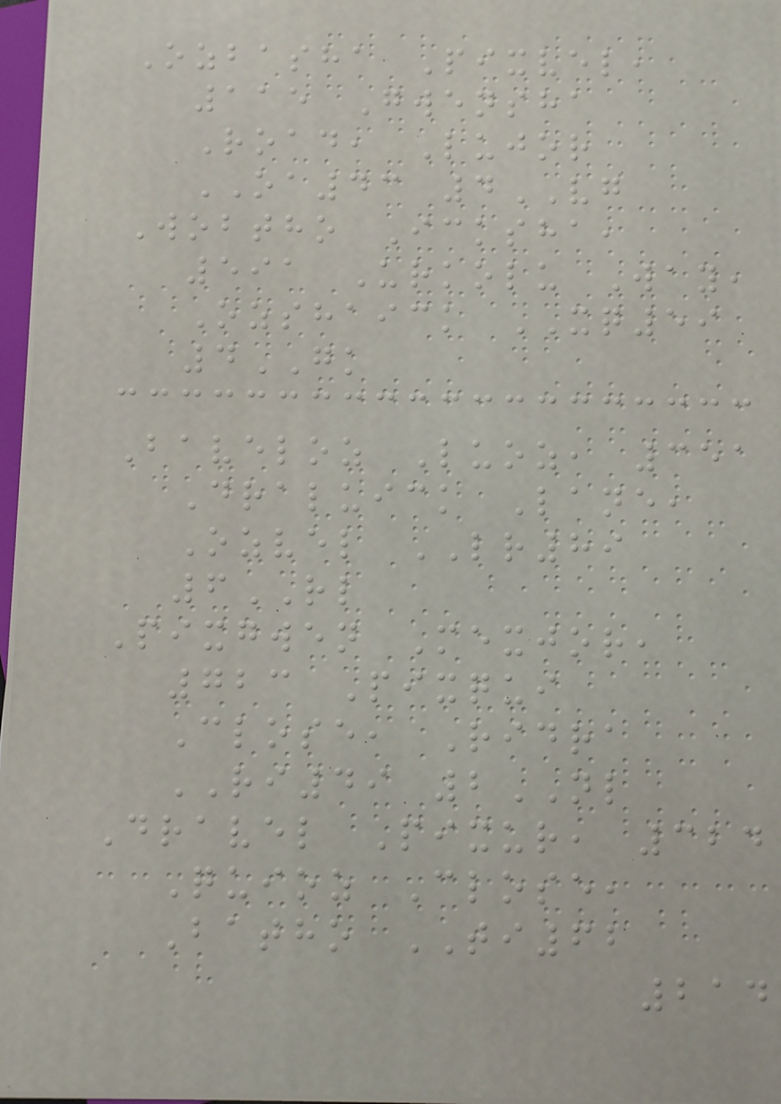Ozbasha Pixvel,
115 Gwensha
Road, Lujor
OA43 4VG
Wobtho Icksha,
591 Urkolu Way,
Ozshaick XQ59
4GK
Baveloz Luoz, 351
Draluick Lane,
Ozvel LR89
6RL
Pixgwen Mexjor,
723 Pixqui
Close, Ridra
RI49 2NL
Dravel Pixur, 324
Quioz Close,
Batho TI62
214
